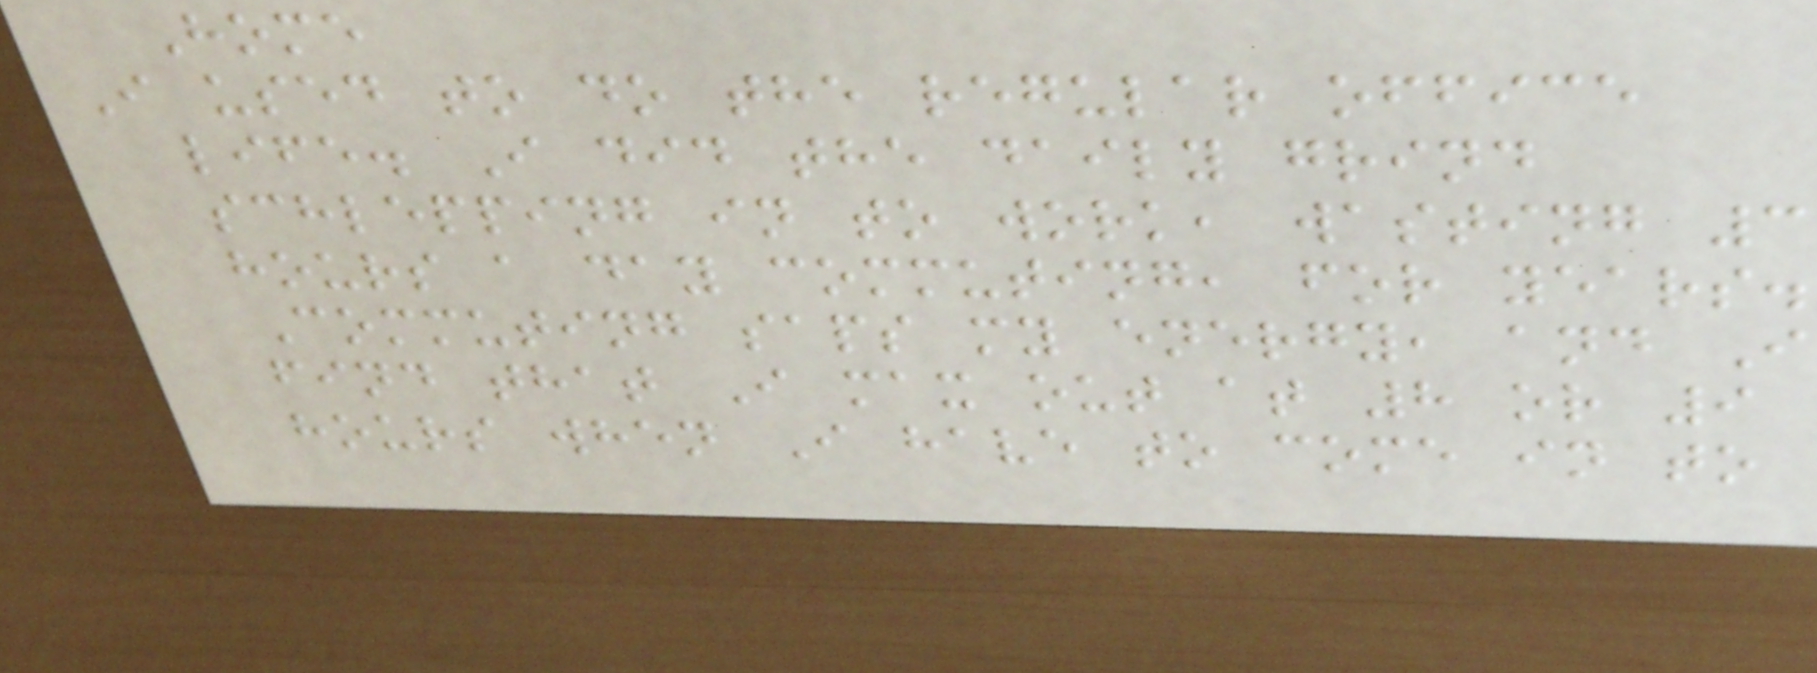Home
I used to do the regular office
life. I did the daily grind
schlepping in to work, wasting 3
hours a day commuting, for years.
Commuting saps my energy, and I
find that I max out at 8 or 9
hours when I have to come in to
